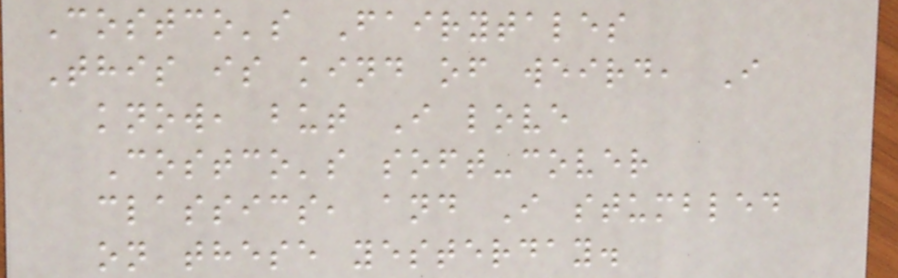Costco's Fairytales
This is kind of weird, I
know, but I love
Costco's soft-cover
classics, and I stumbled
on these yesterday.
